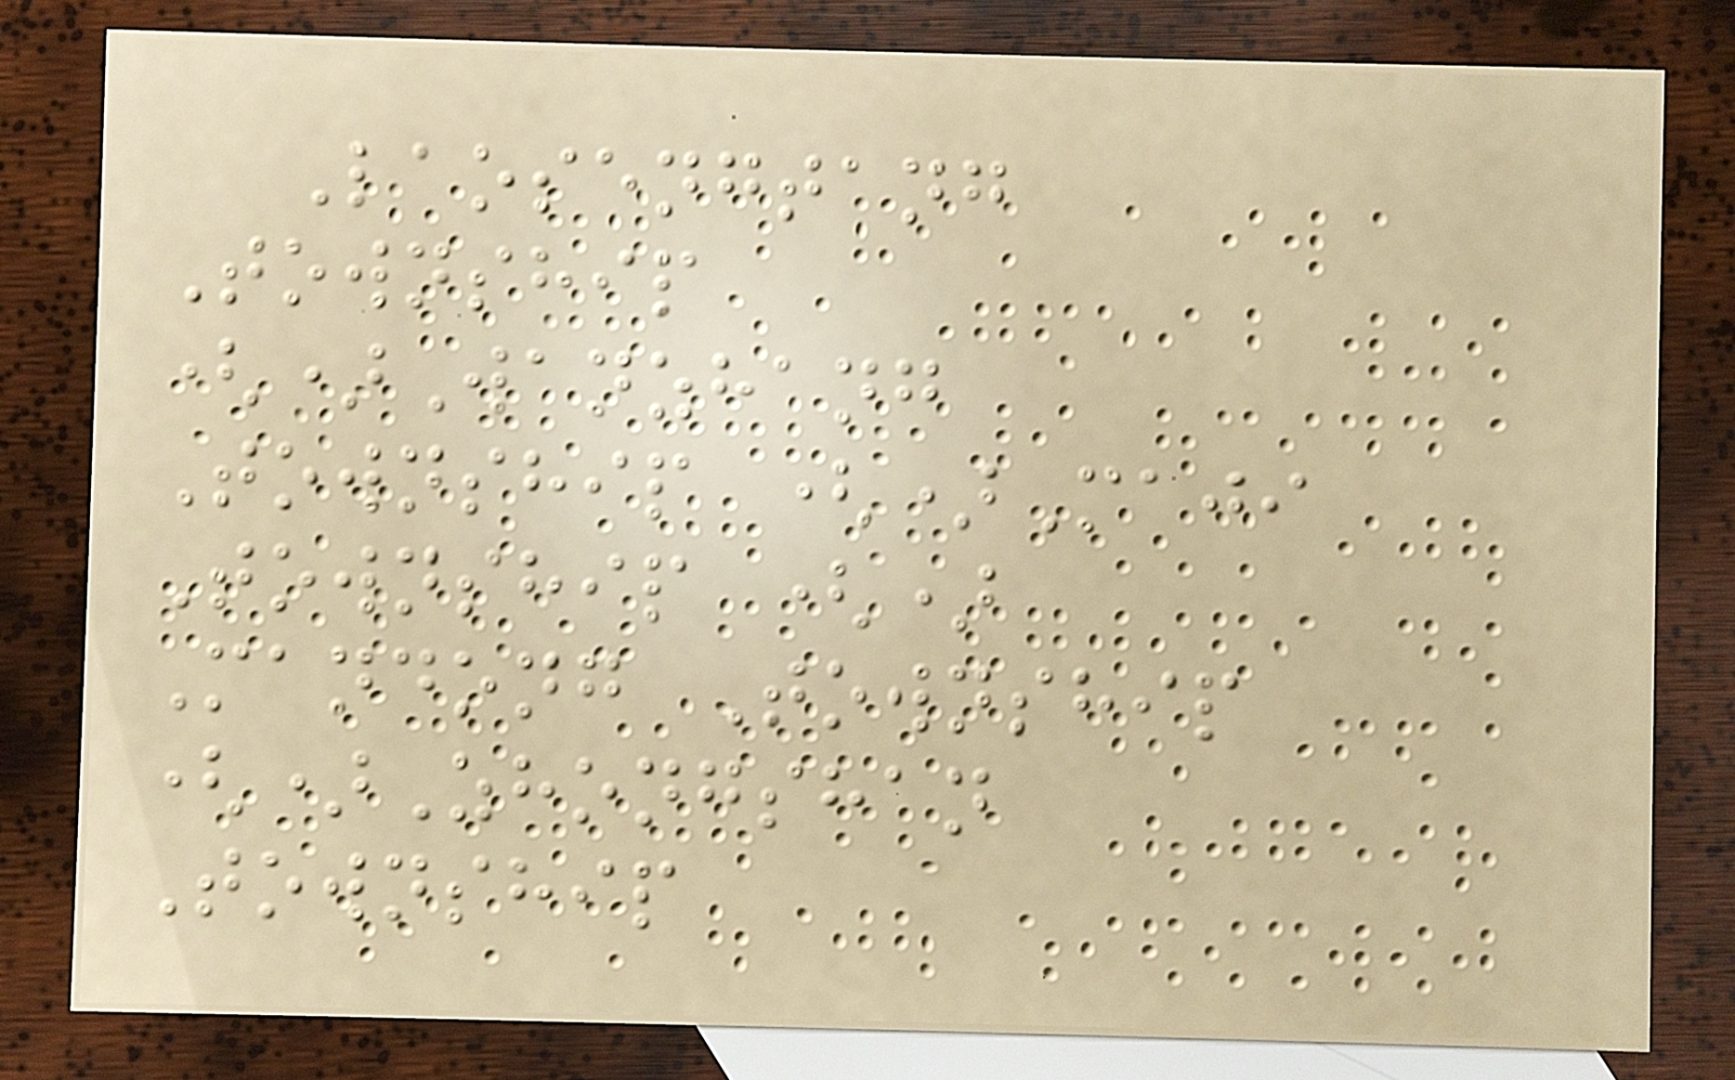Laosengtang
Township
()Wanzhang
Township ()Maji
Township ()
Mandong Township
()Zhongshan
Township
